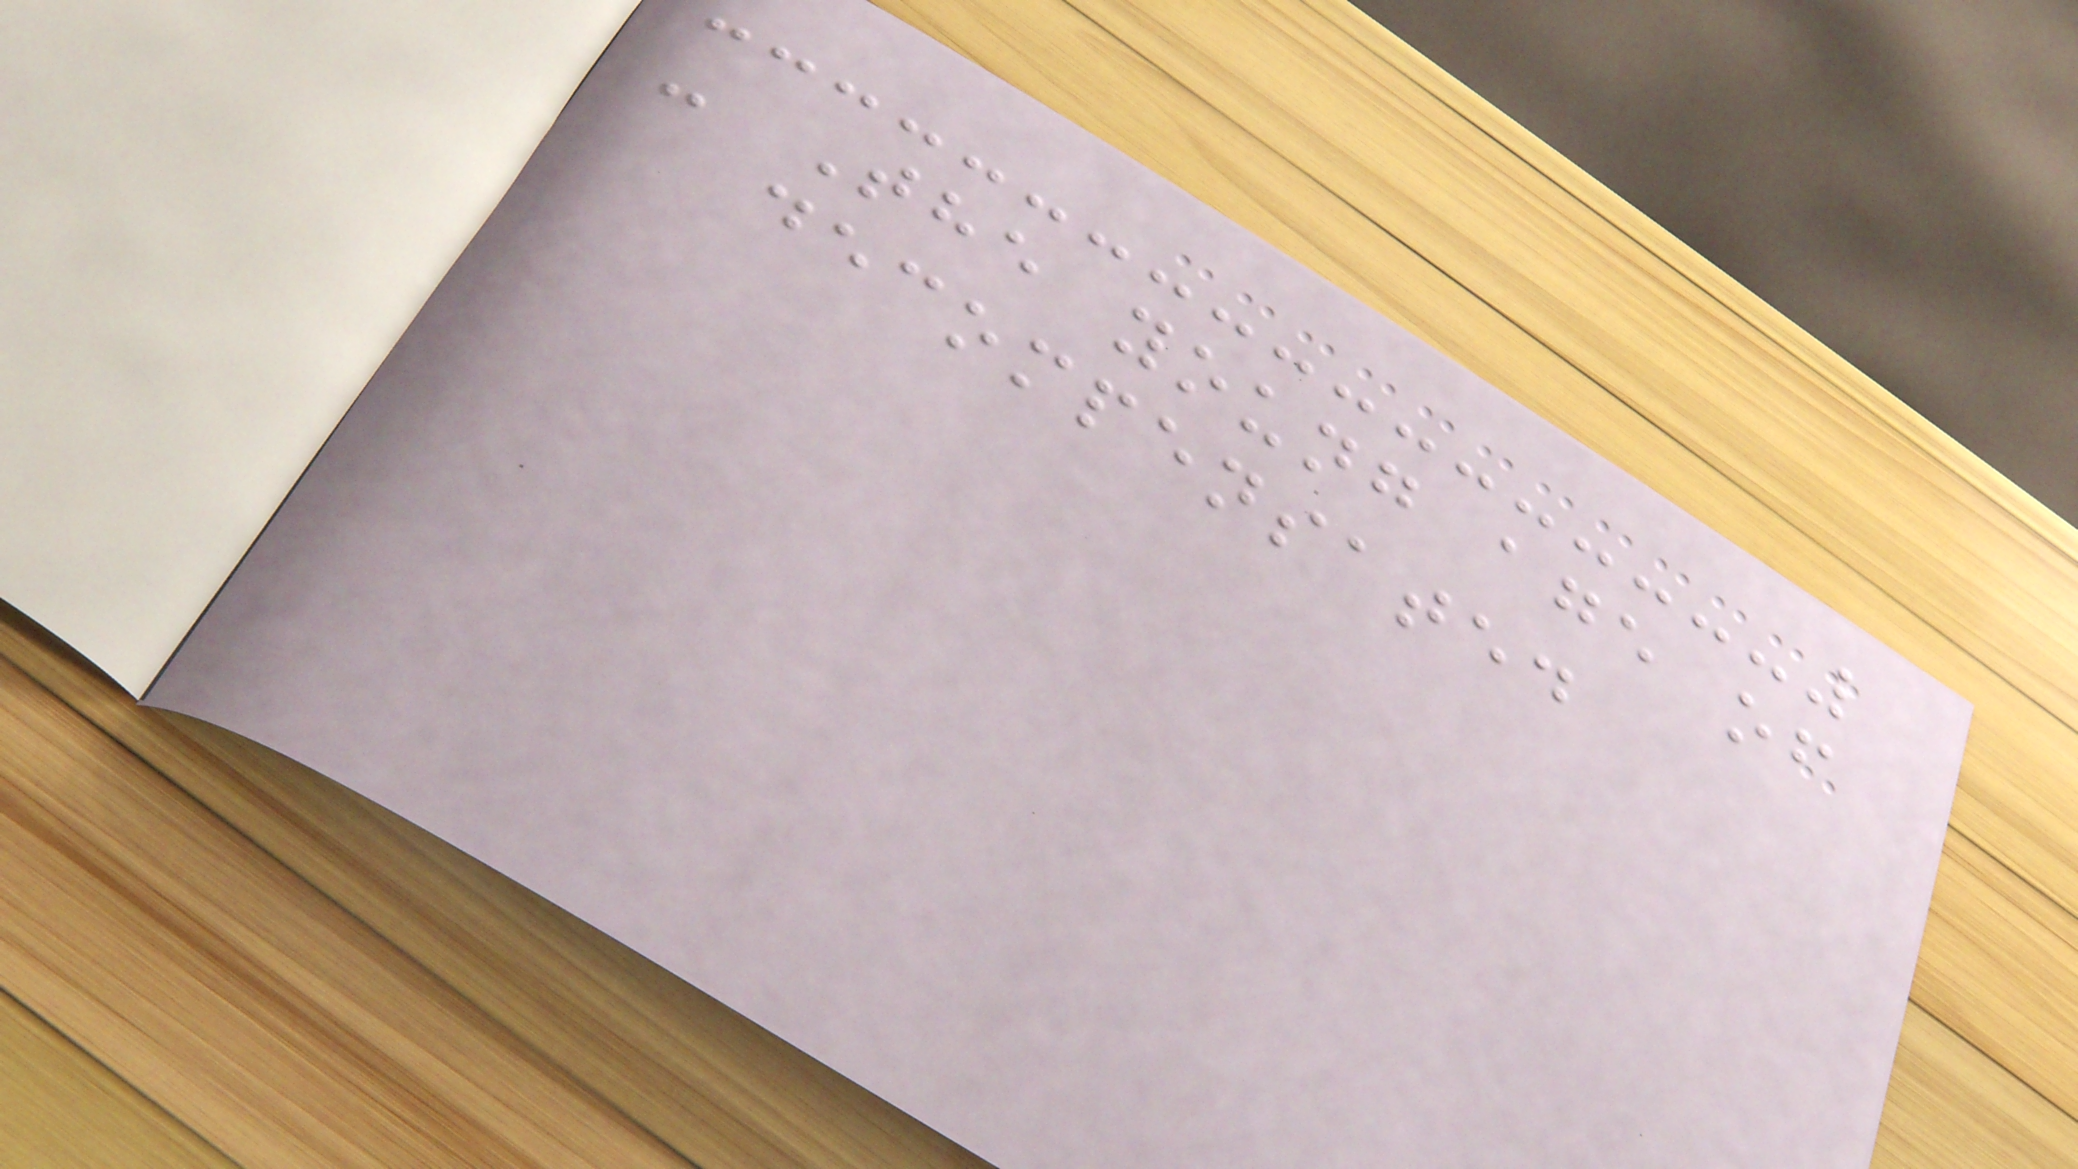- The young age of
decompensated
